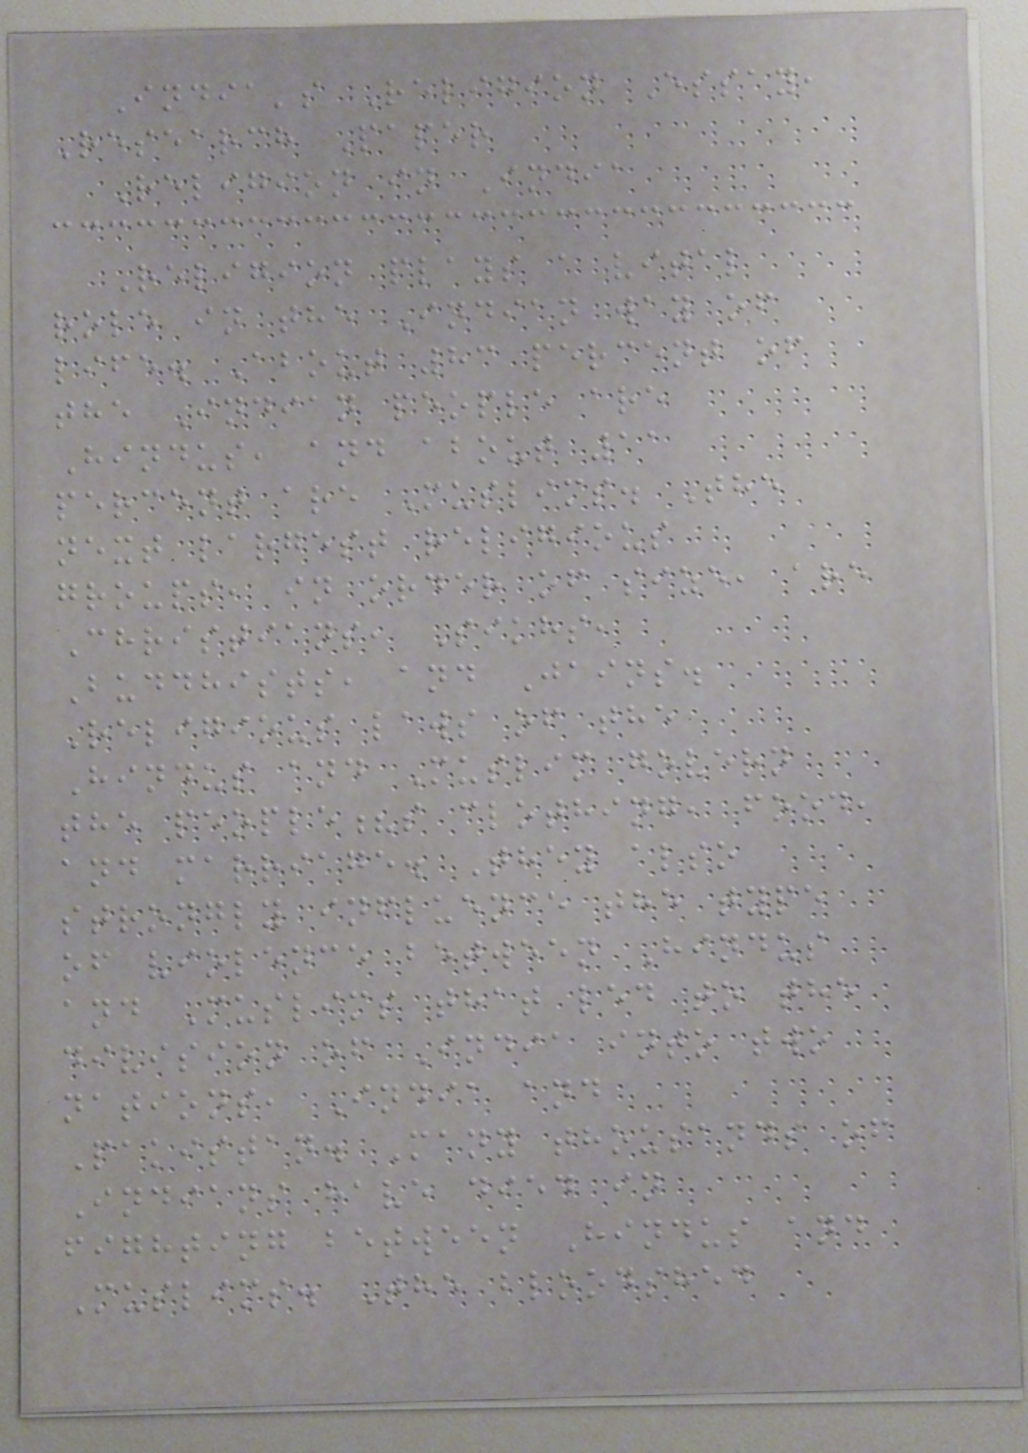India's Religion Essay,
Research Paper
Religion in India
Religion plays a vital
role in the Indian way of
life. About 83 percent of
the Indian people are
Hindus, and about 11
percent are Muslims. The
next largest religious
groups, in order of size, are
Christians, Sikhs,
Buddhists, and Jains.
Religious laws of the
Hindus and Muslim govern
the people?s clothing, food,
and marriage. They also
strongly influence the type
of violence between Hindus
and Muslims that led to the
division of India into two
nations, India and
Pakistan. Many thousands of
Indians have died in
fighting between Hindus and
Muslims. The bloodshed
